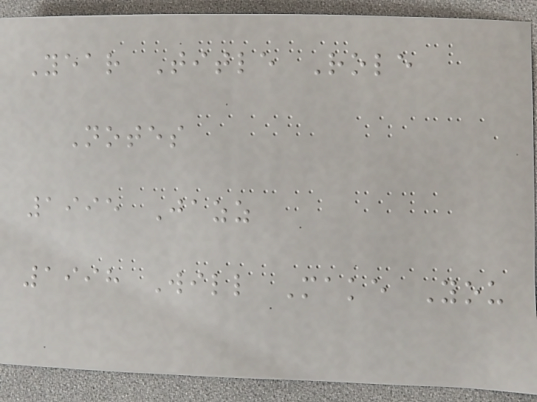Year Title Role
Notes
1995 Jazz
1998 Will Make You
